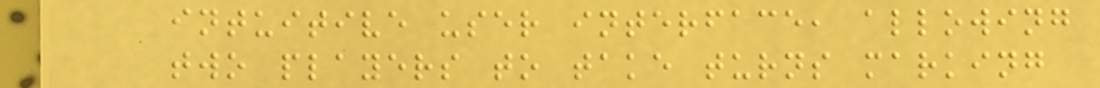intuitive user interface, allowing
two players to take turns marking
